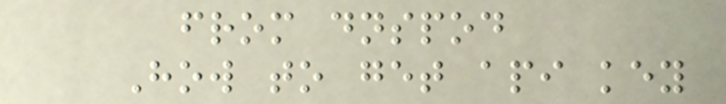from dnspod
How to get api key
